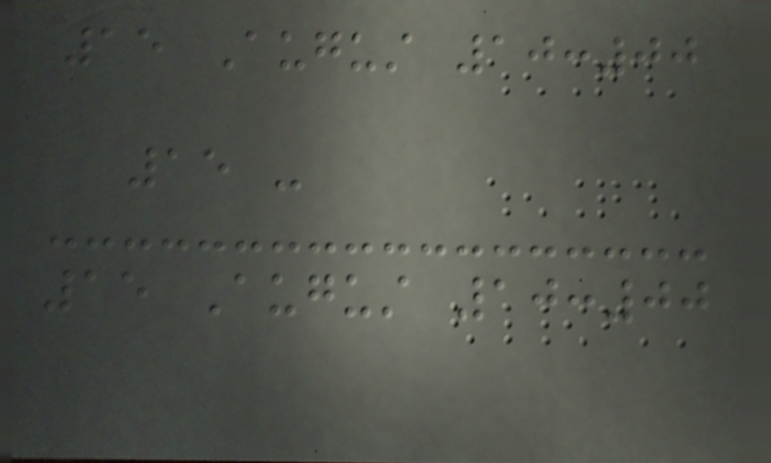15 August 10:00
15 -
15 August 10:00
